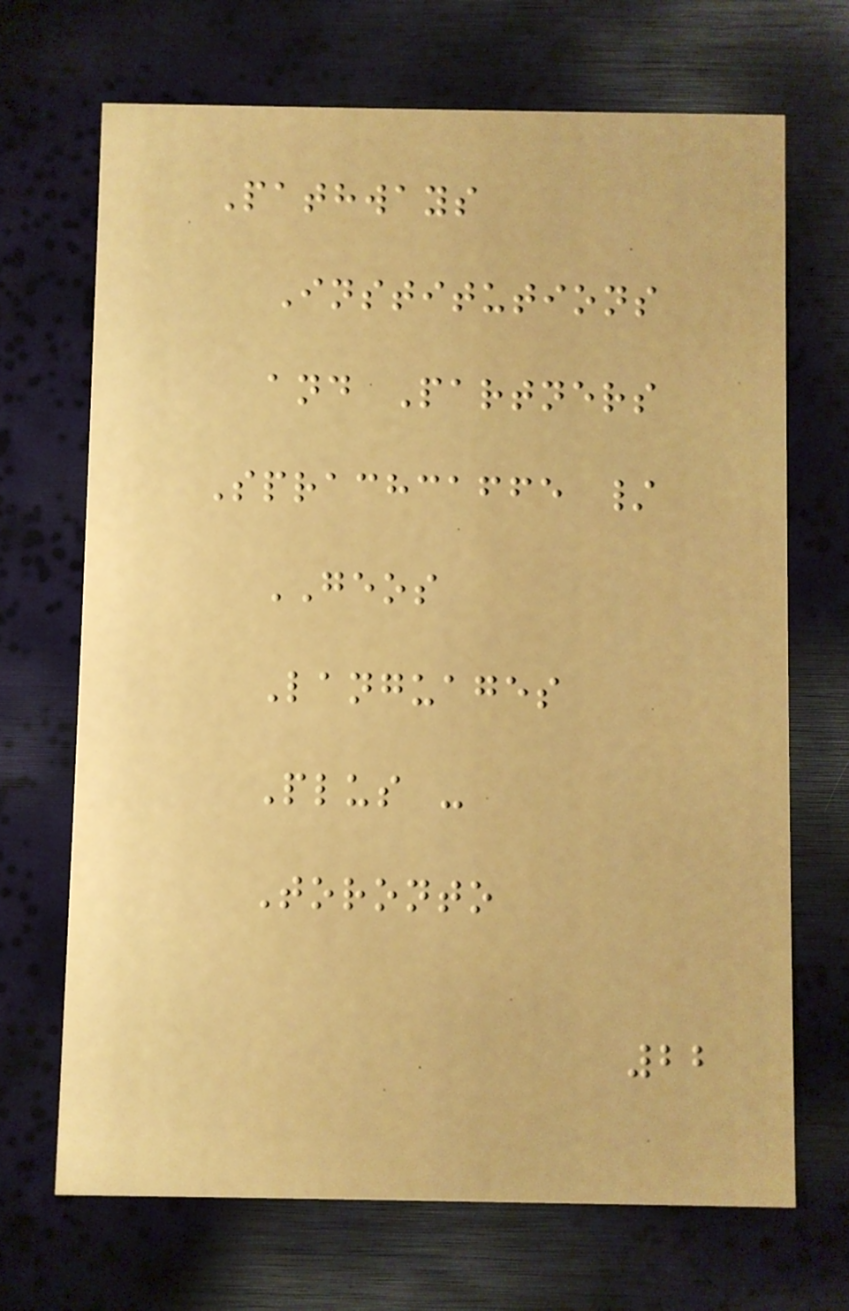Pathways
Institutions
and Partners
Sprachcaffe /
GEOS
Languages
Plus -
Toronto
22
